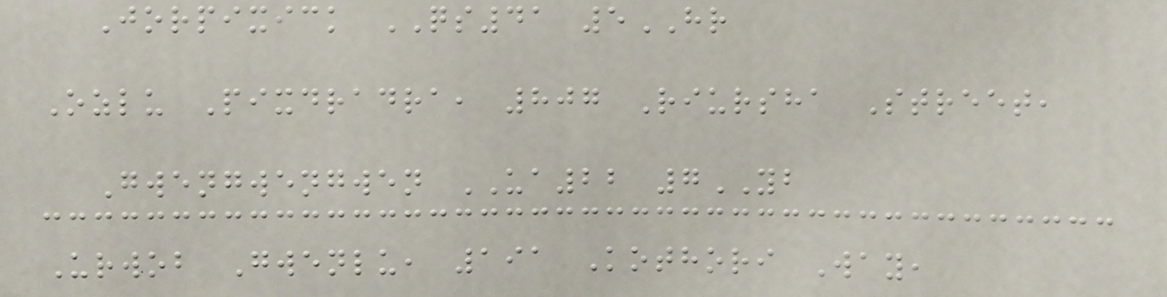Jorpixick QS41 5HR
Ozlu Pixdradra, 807 Riursha Street,
Gwengwengwen UA22 7YB
Urwob Gwenlu, 191 Kothori Way,
